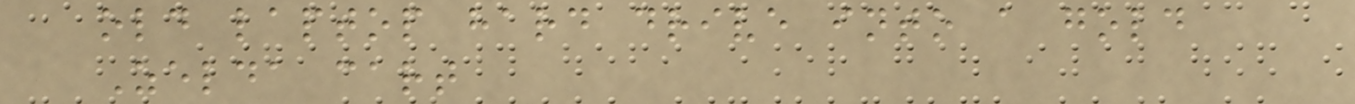old laptop hard drive into a gold
Zelda cart
